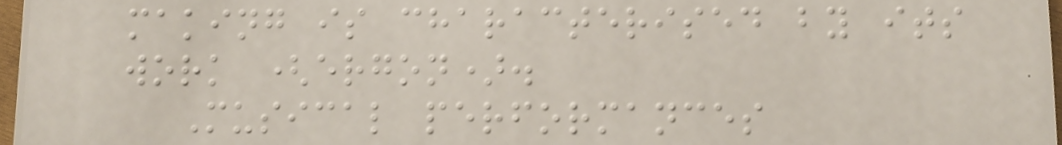making is characterised by its
work (ergon).
Musical performances
